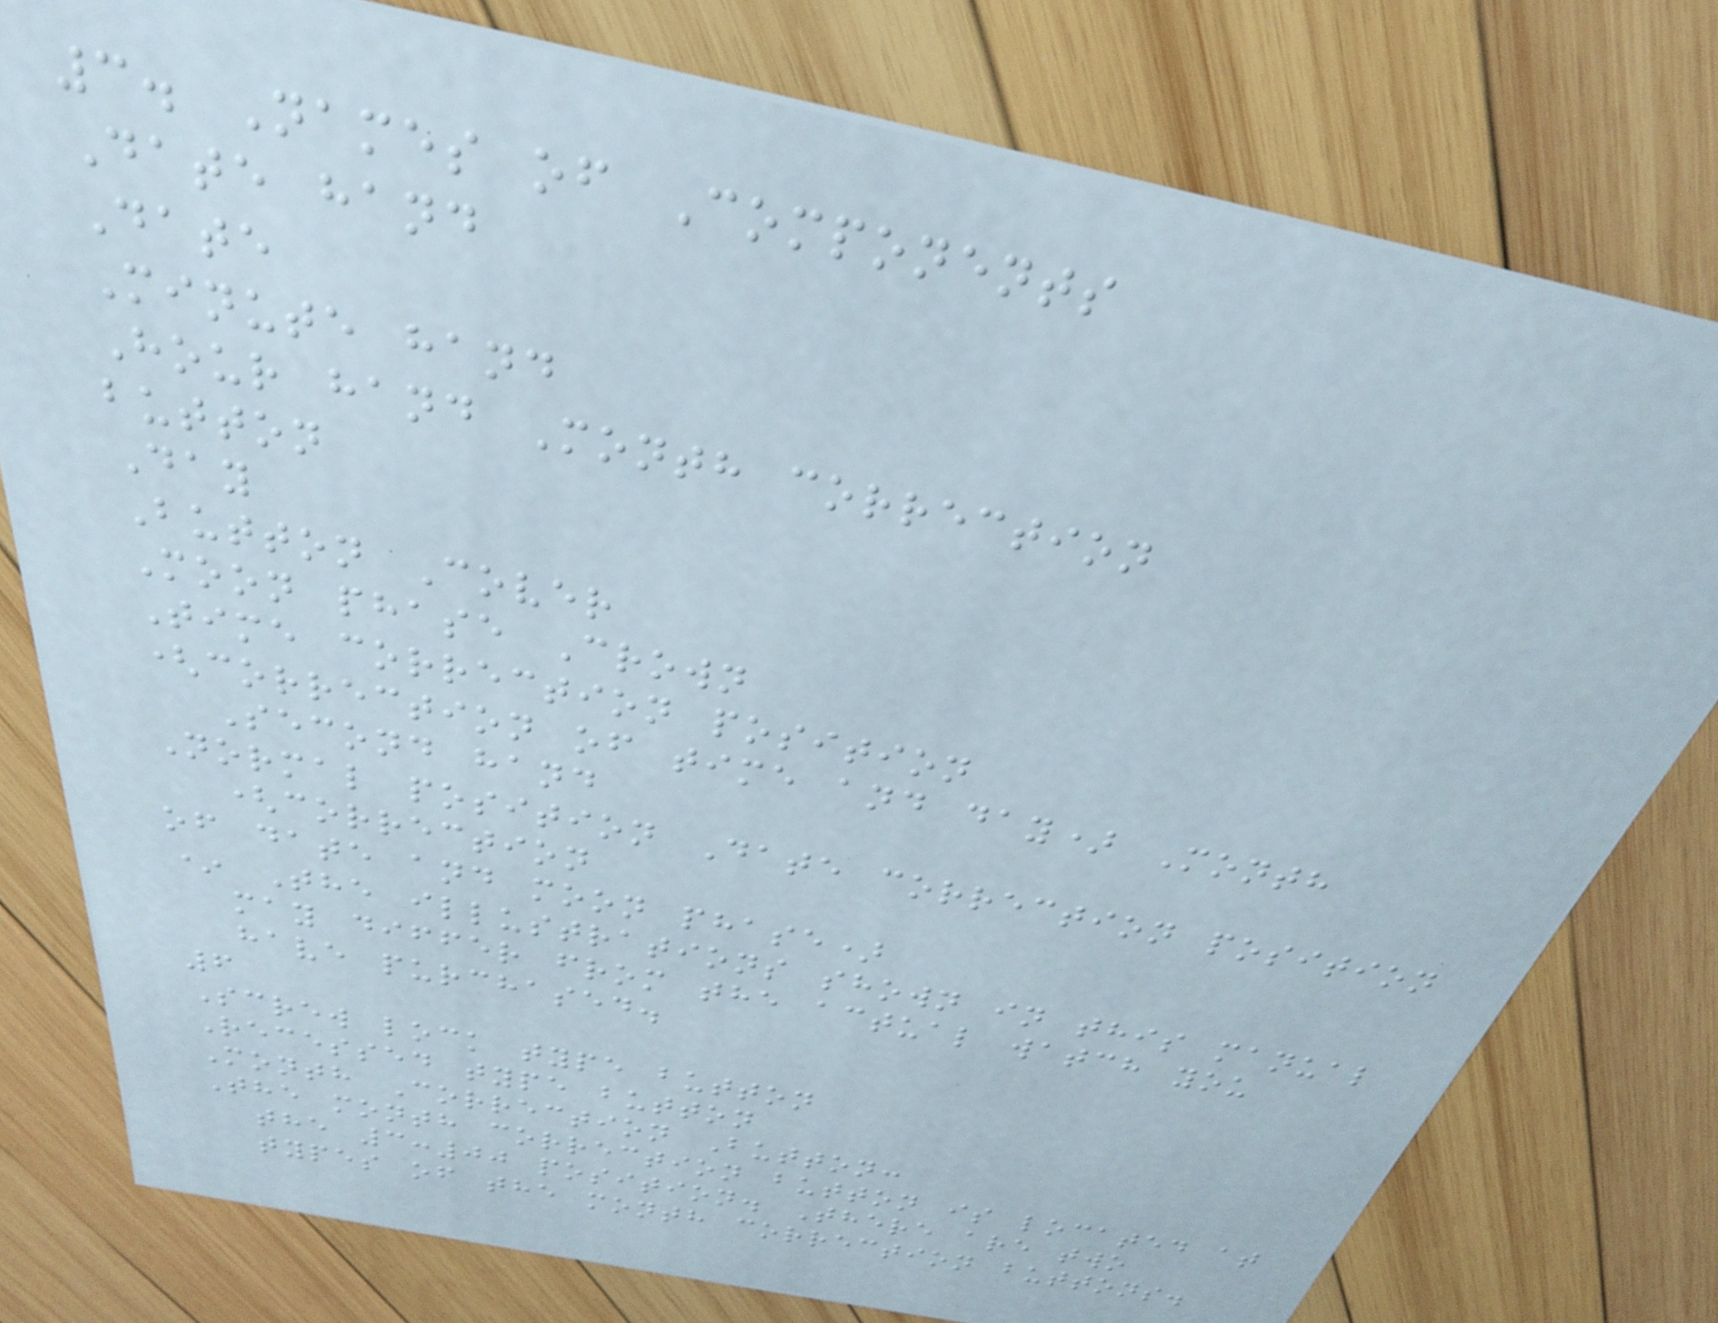3. Names of Components
Date hand
Date
Minute hand
Hour hand Month correction
button
Day
Button Cover
Moon phase Crown
Time correction position
(correction of time and day) Month
Second hand
Normal position Date correction position
(correction
of date and moon phase)
* The illustrations shown in this manual
may differ from the actual watch you
have purchased.
6
Screw lock type button
Recessed type button
Month Correction Button:
The month correction button is located at
the 3:00 position. There are two
types of the month correction buttons.
